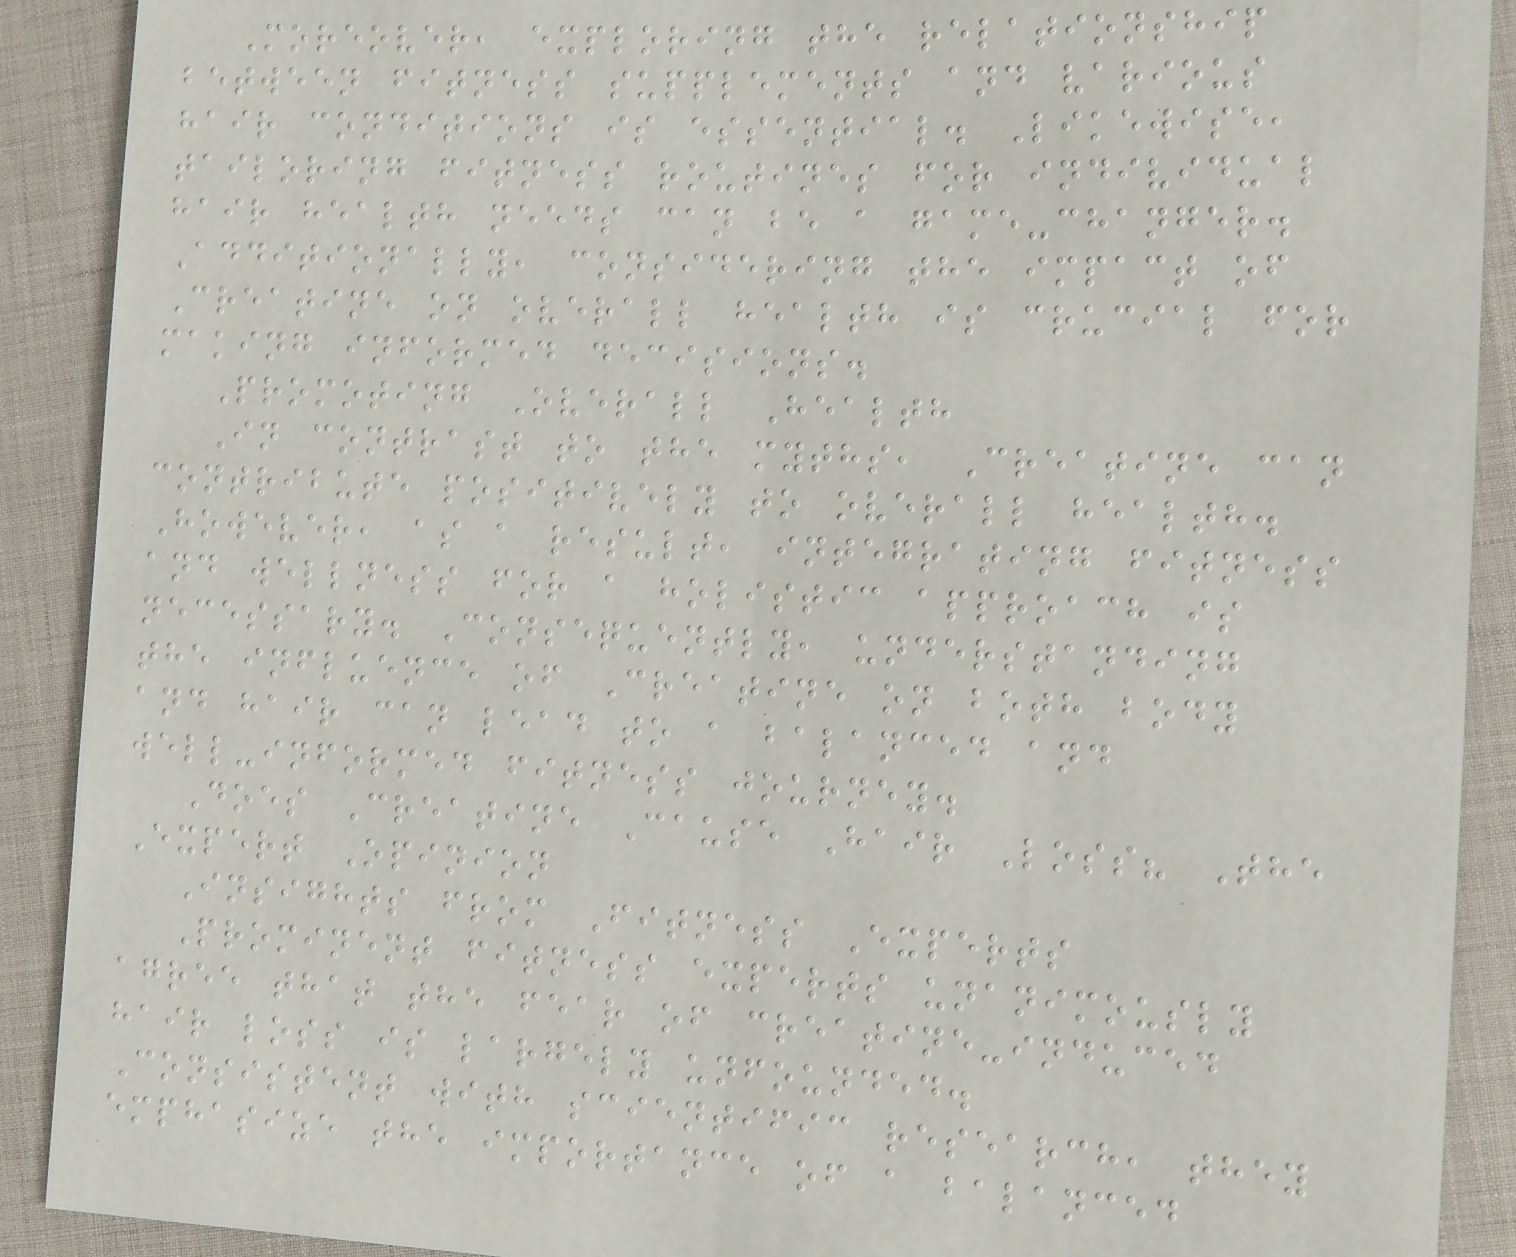Moreover, exploring the relationship
between fitness supplements and various
hair conditions is essential. Likewise,
tailoring fitness routines for individual
hair health needs can be a game-changer.
Additionally, considering the impact of
Creatine on overall health is crucial for
making informed decisions.
Promoting Overall Health
In contrast to the myths, Creatine can
contribute positively to overall health.
However, as a result, integrating fitness
and wellness for a holistic approach is
necessary. Consequently, understanding
the influence of Creatine on both body
and hair can lead to a balanced and
well-informed fitness journey.
Does Creatine Cause Hair Loss? The
Expert Opinion
Insights from Fitness Experts
Prominent fitness experts unanimously
agree that the fear of creatine-induced
hair loss is largely unfounded.
Consistent with scientific research, they
emphasize the importance of a balanced
